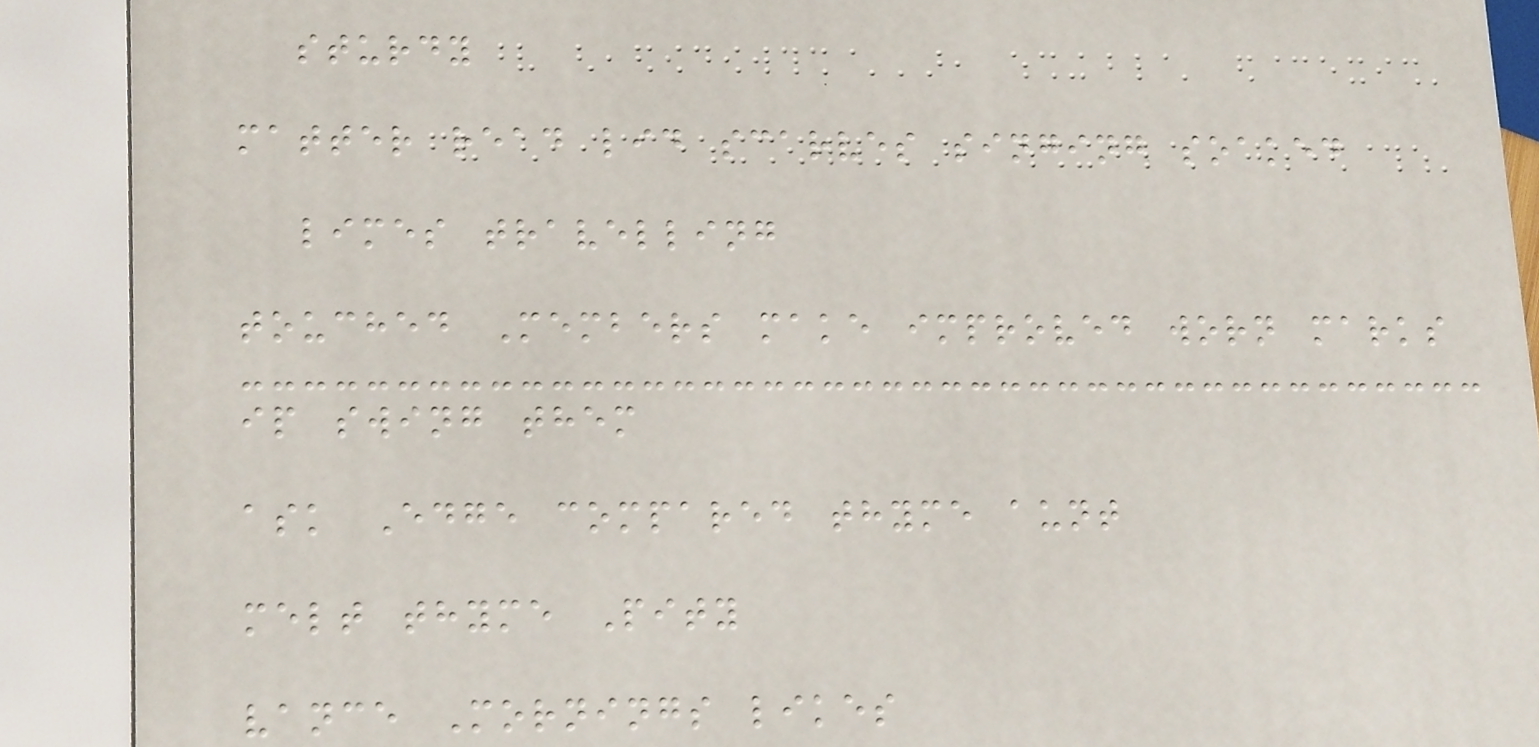sturdy
matter read lid scarves singing soaked
limes travelling
touched Members make improved worn marks
ip swing them
ask Edge compared thyme aunt
melt thyme Pity
vance Mornings likes
